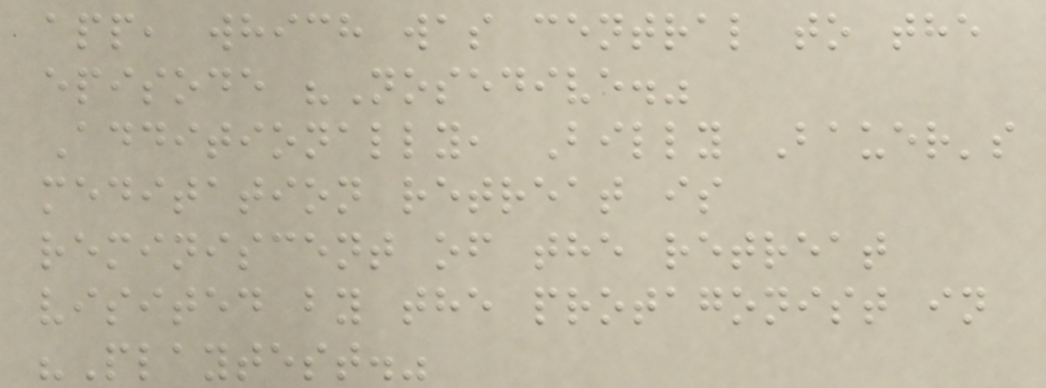app, which was central to the
episode "Nosedive."
Additionally, Billy Bauer's
meditation retreat is
reminiscent of the retreat
visited by the protagonist in
"Playtest."
